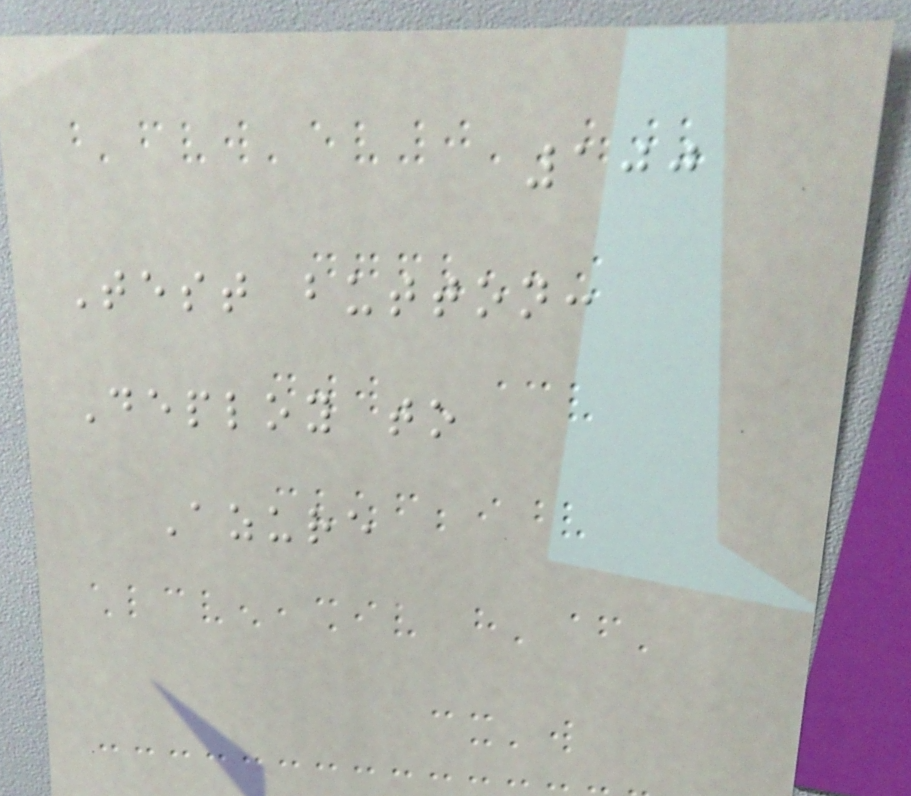100
Test button:
Deploy to
Azure
